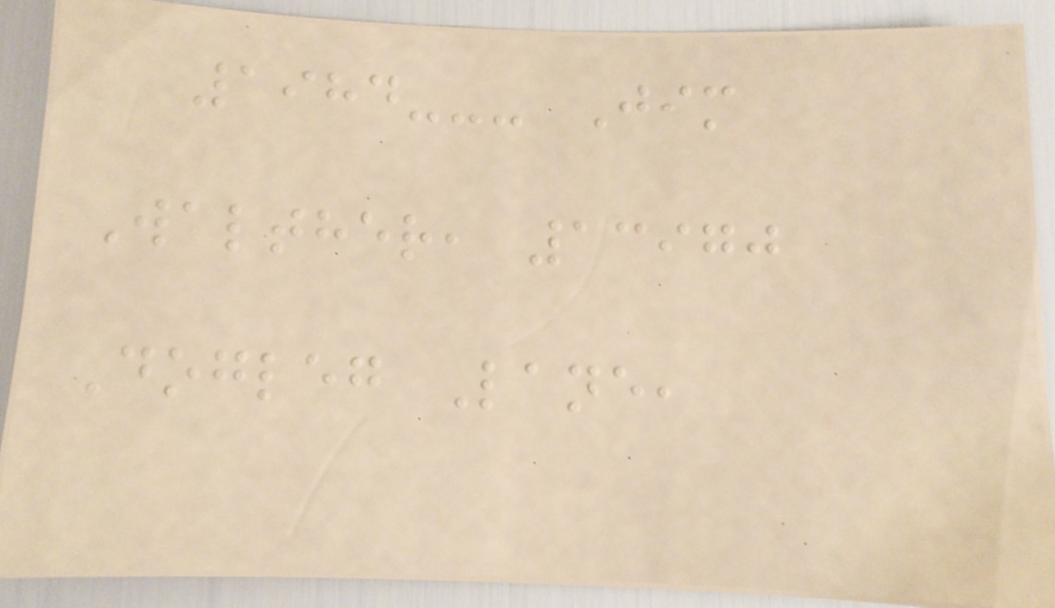1984--- Jim
Walther, 13970
Dogleg Lane,
